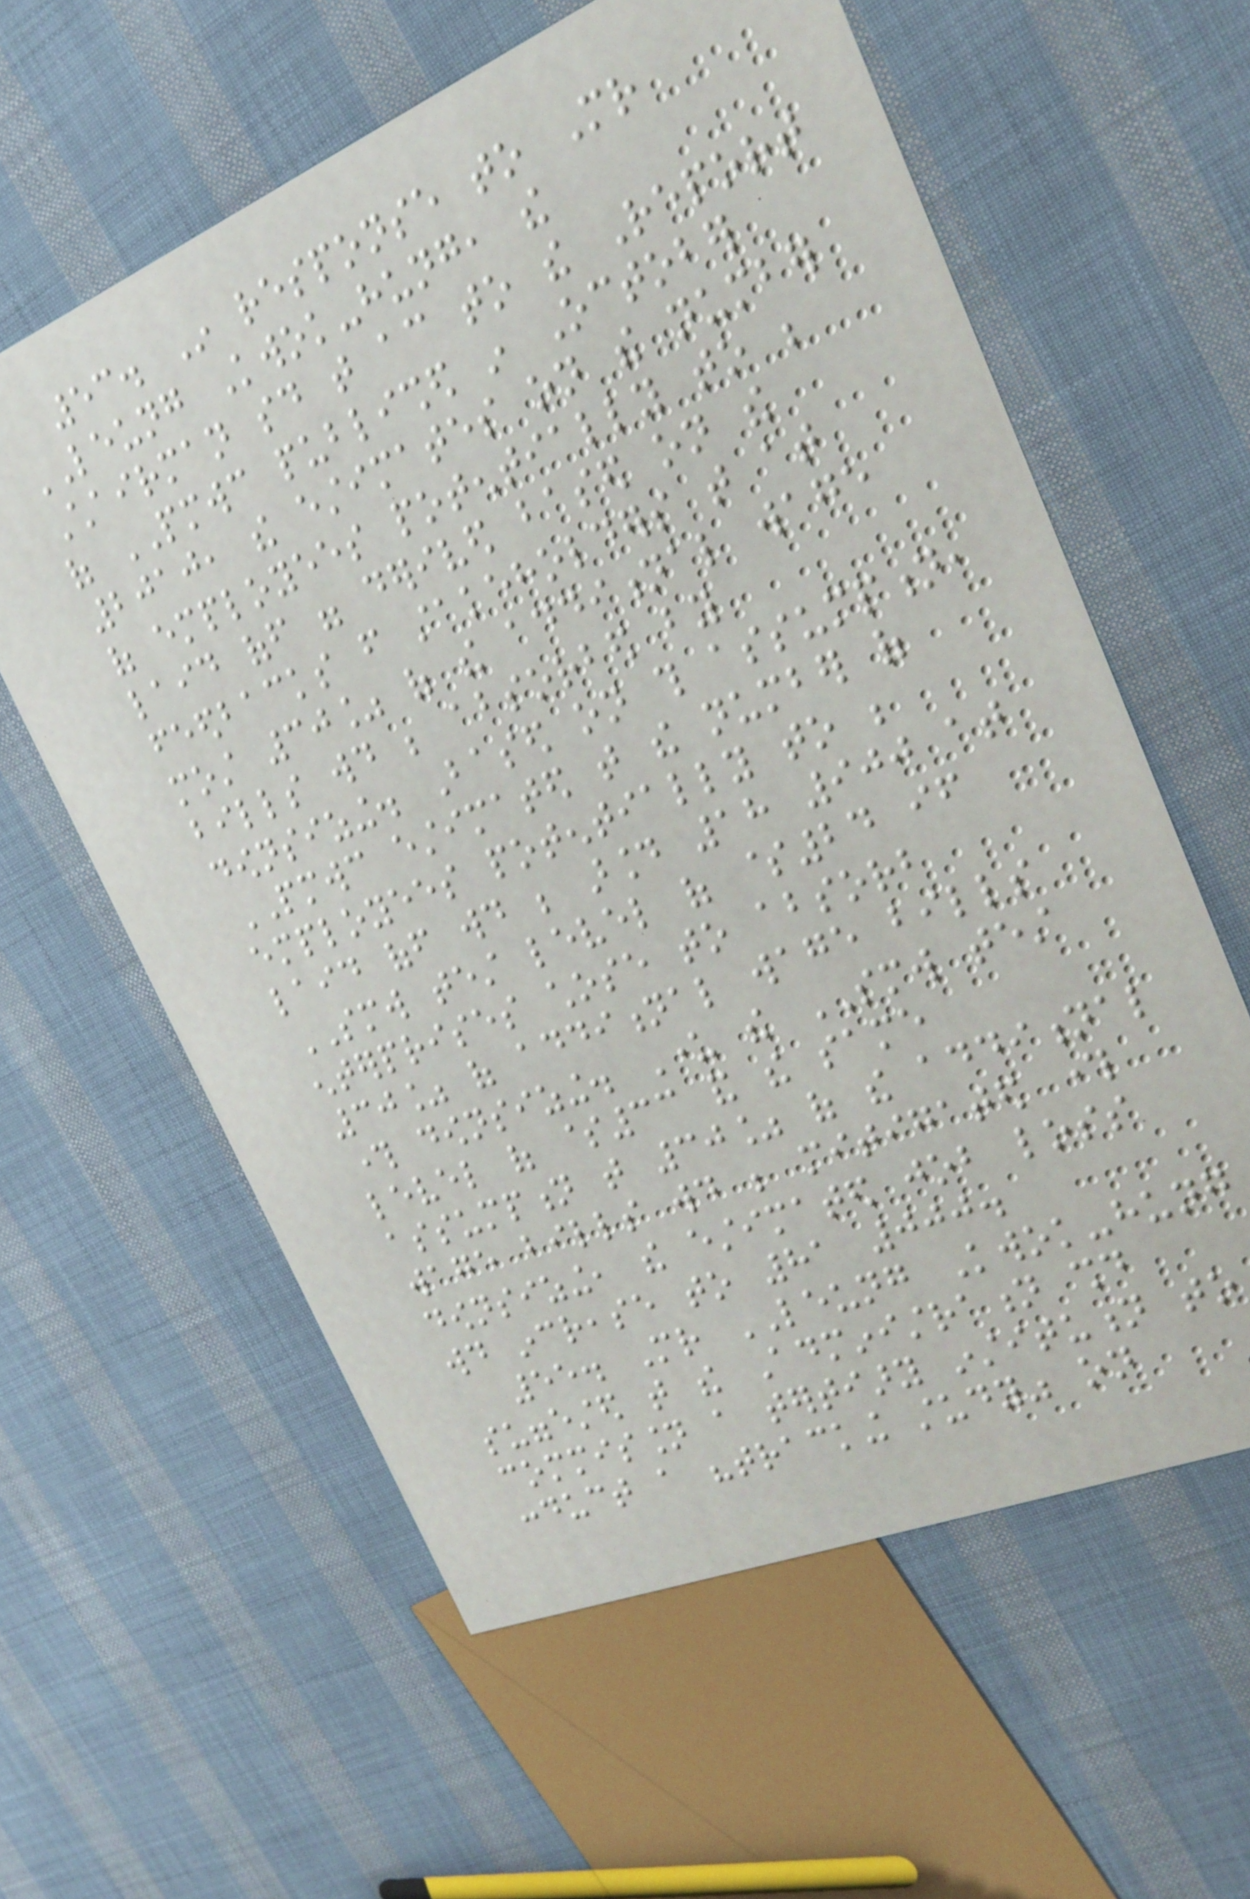53. In response to Mr
LEUNG Kwok-hung, the
Chairman said that according to the Report
of PMWC published in October
2010, the estimates on the number
of employees potentially to be
laid off were derived based on the
feedbacks from stakeholders that at
most 30% of the additional wage
bills would be absorbed by
downsizing. Based on this assumption,
PMWC estimated that the number of
employees potentially to be
laid off would be around 18 900 at
SMW test level of $24 if
enterprises chose to absorb
30% of additional wage bills
through downsizing. Under the SMW test
level of $33 and the same
assumption that 30% of the additional
wage bills would be mitigated through
downsizing, the estimated job loss
would increase to 81 000.
55. Mr LEUNG Kwok-hung
suggested that the Administration should
commission a tertiary institution to
conduct a "tracking study" on
